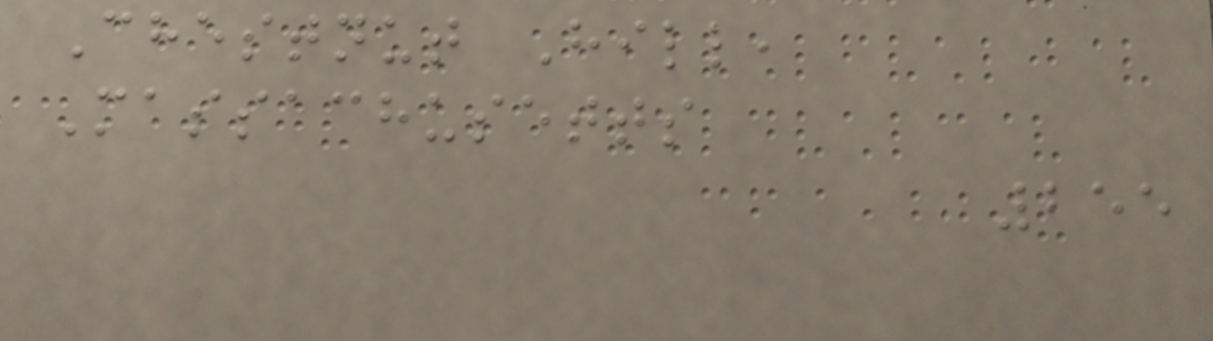Chestnut Hill,
Massachusetts
255
